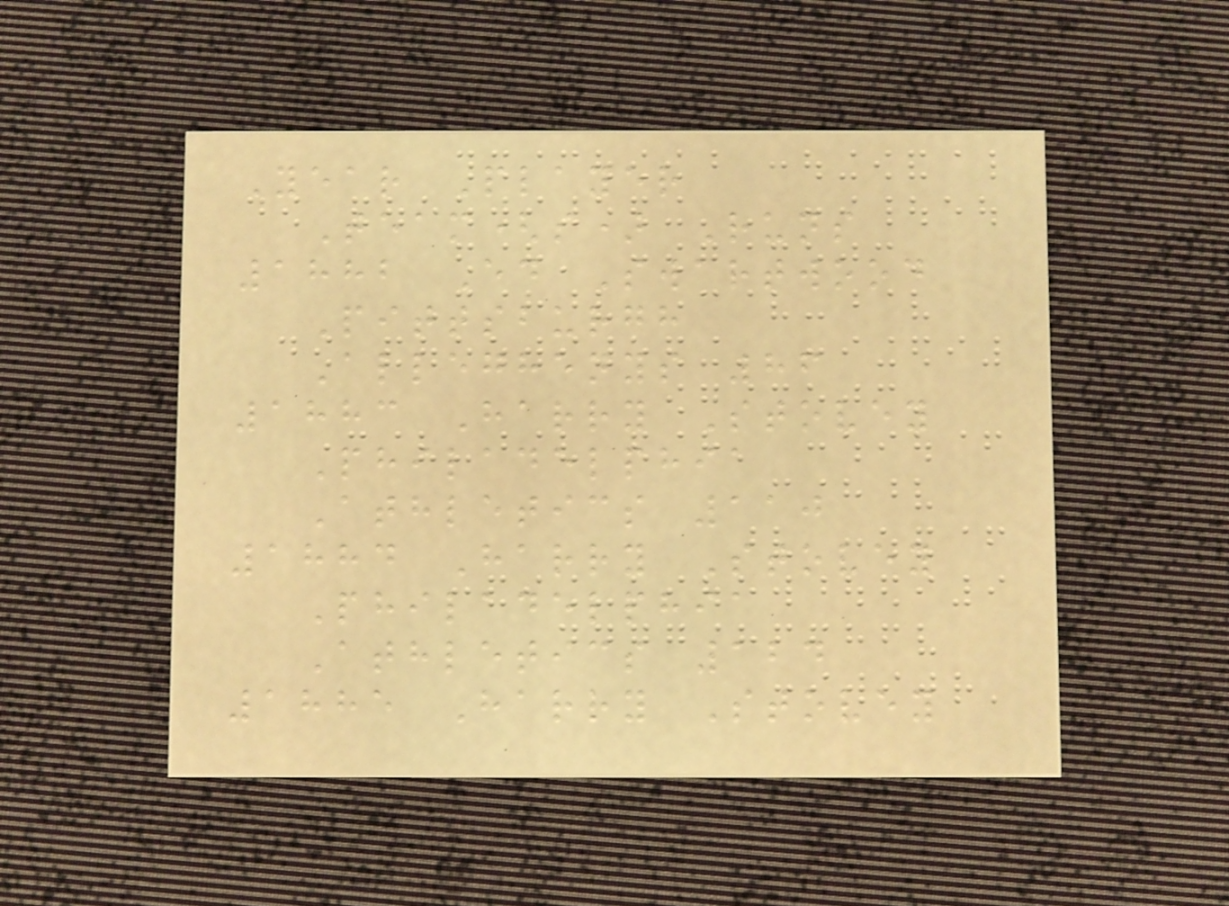Year Player
Team(s) Runs
1882 Ed Swartwood
Pittsburgh
Alleghenys 86
1883 Harry Stovey
Philadelphia
Athletics 110
1884 Harry Stovey
Philadelphia
Athletics 124
1885 Harry Stovey
